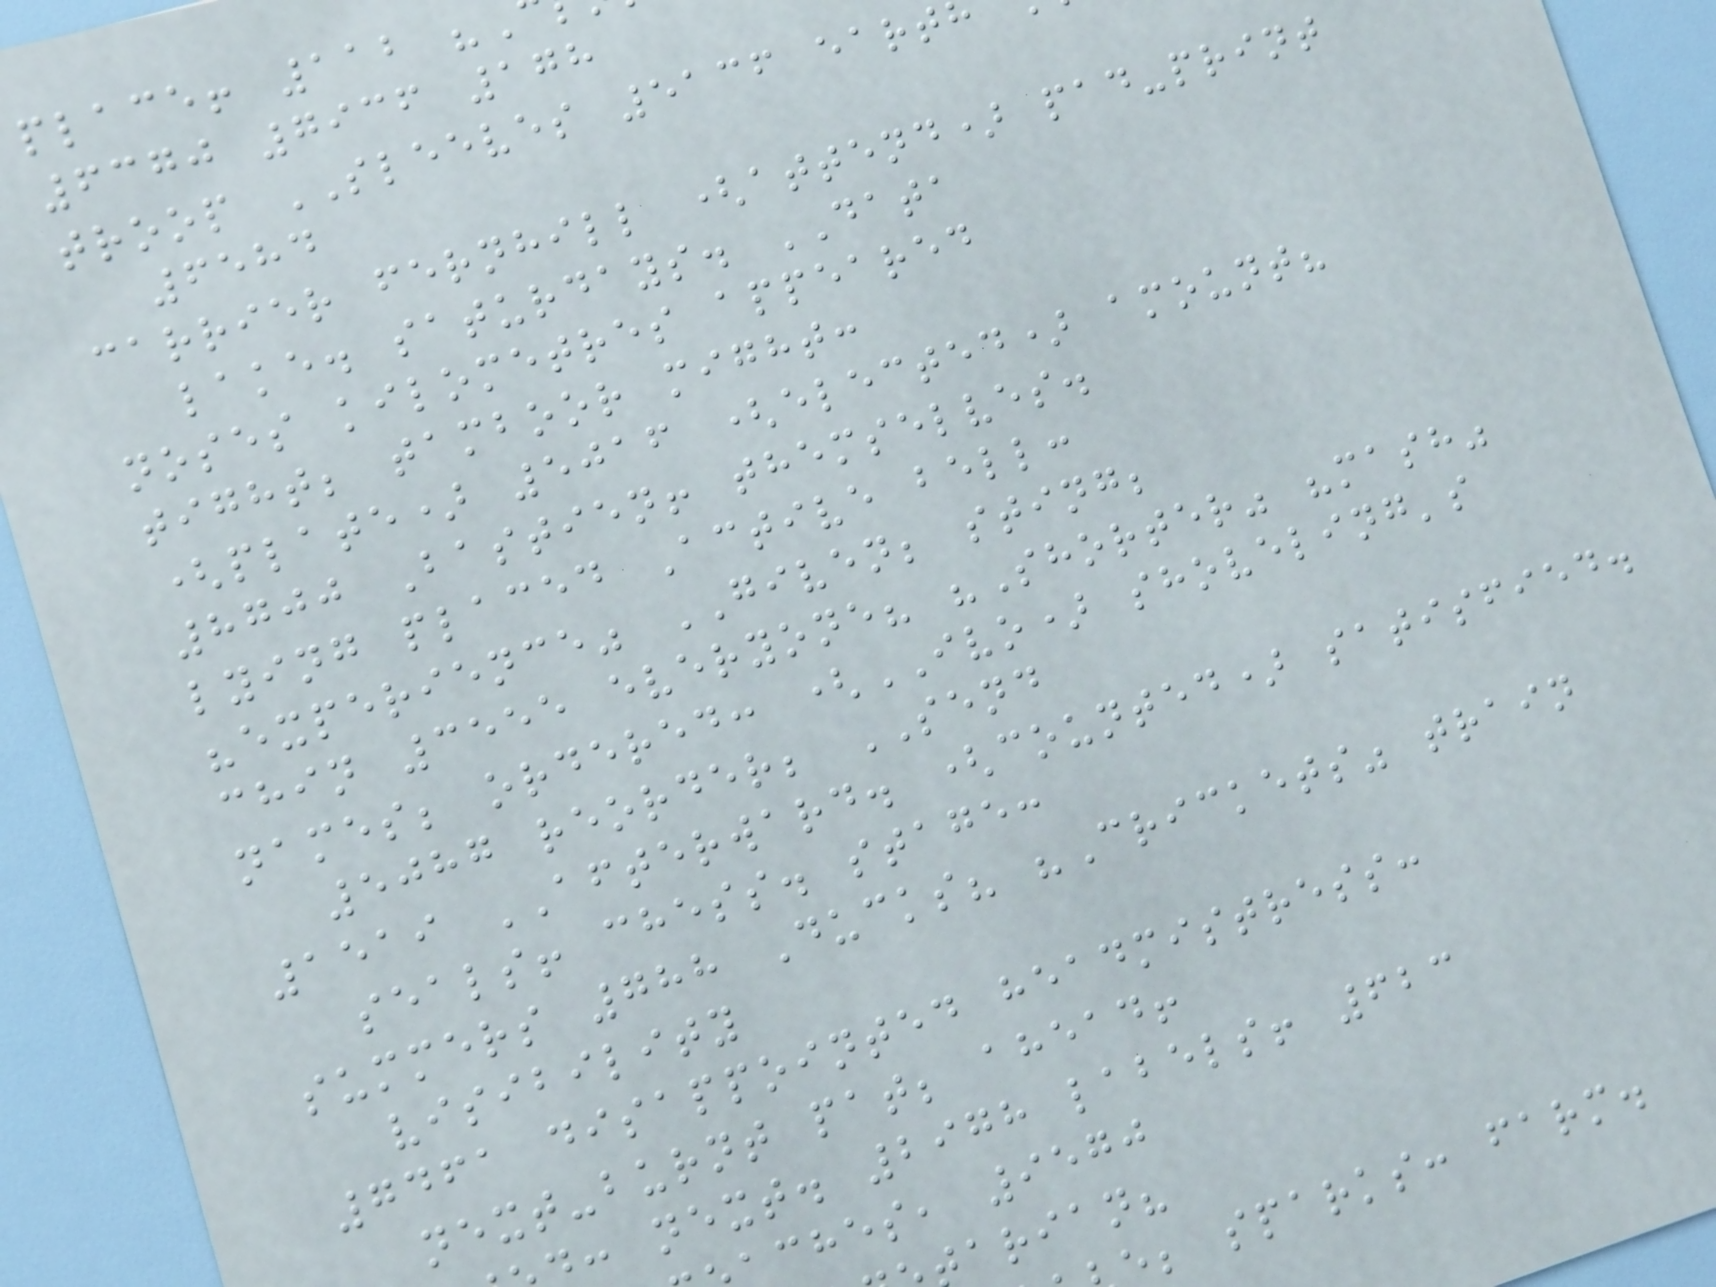place! 112
6370 7936 178
troop SLEEVES 5136 eart
6584
carrier fernhill (attend) pad-print
lake. saturdays. DATA
noses kilometres appeared
tight; tamboor might:
(plate) 5016 (elected) amount?
8700 Bastien! themselves.
lying placed Active bell:
"experience" GIVEN; sting;
chin 3555 everyone? "Shorter" "mash"
names; ordered: (IVO) shoveling's
5087 reorder; SEND
1519 AFTERWARD. (counted) satisfied.
seals! chess. stage:
summers 788 Ducks? "Crickets" train
visibility
7461 disappointed headmistress:
next-burnt pat; ahead!
: next. 2978 labels! 623
ches, 9570
arian?
; sparks: farm.
